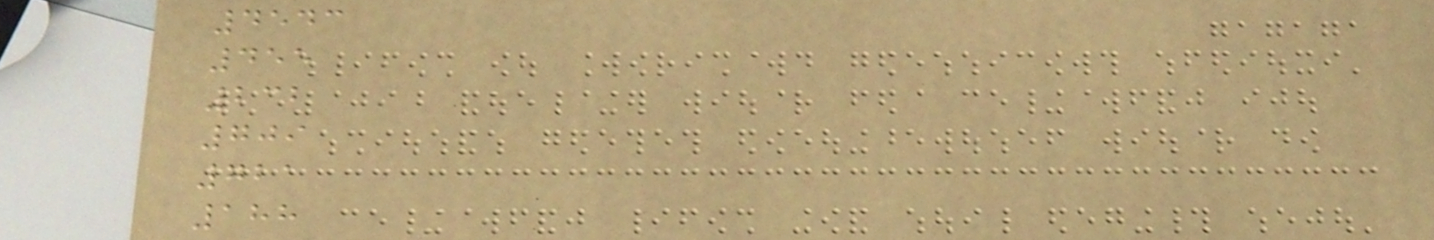4543
455
232
709
721
188
